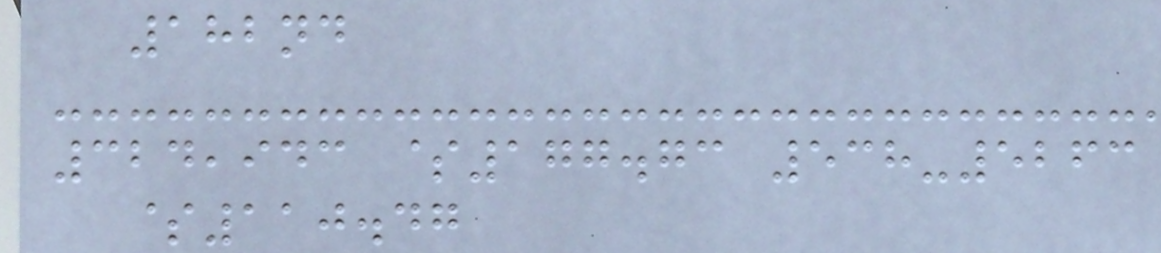182nd
324,943 $177.73 538-5263
$110.47
